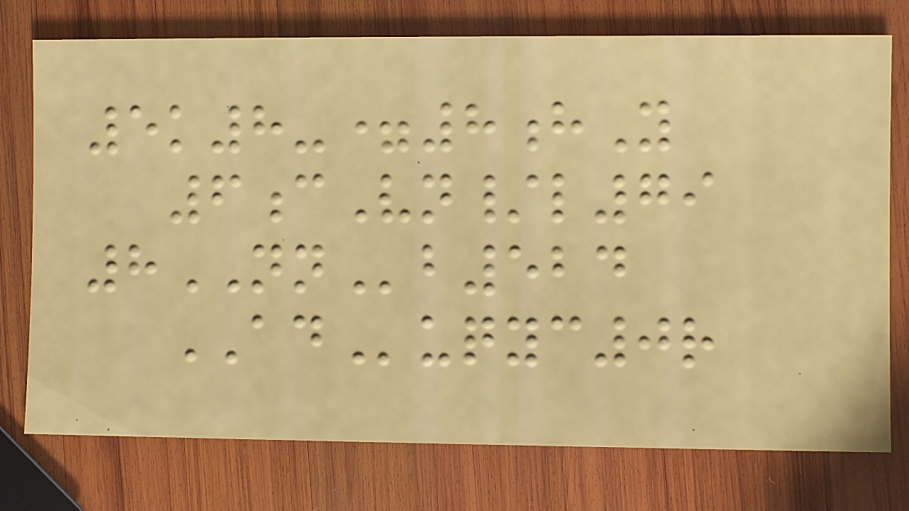5k8-=8hY
6cVn/l79
8NNb524
ADuqyc0r
